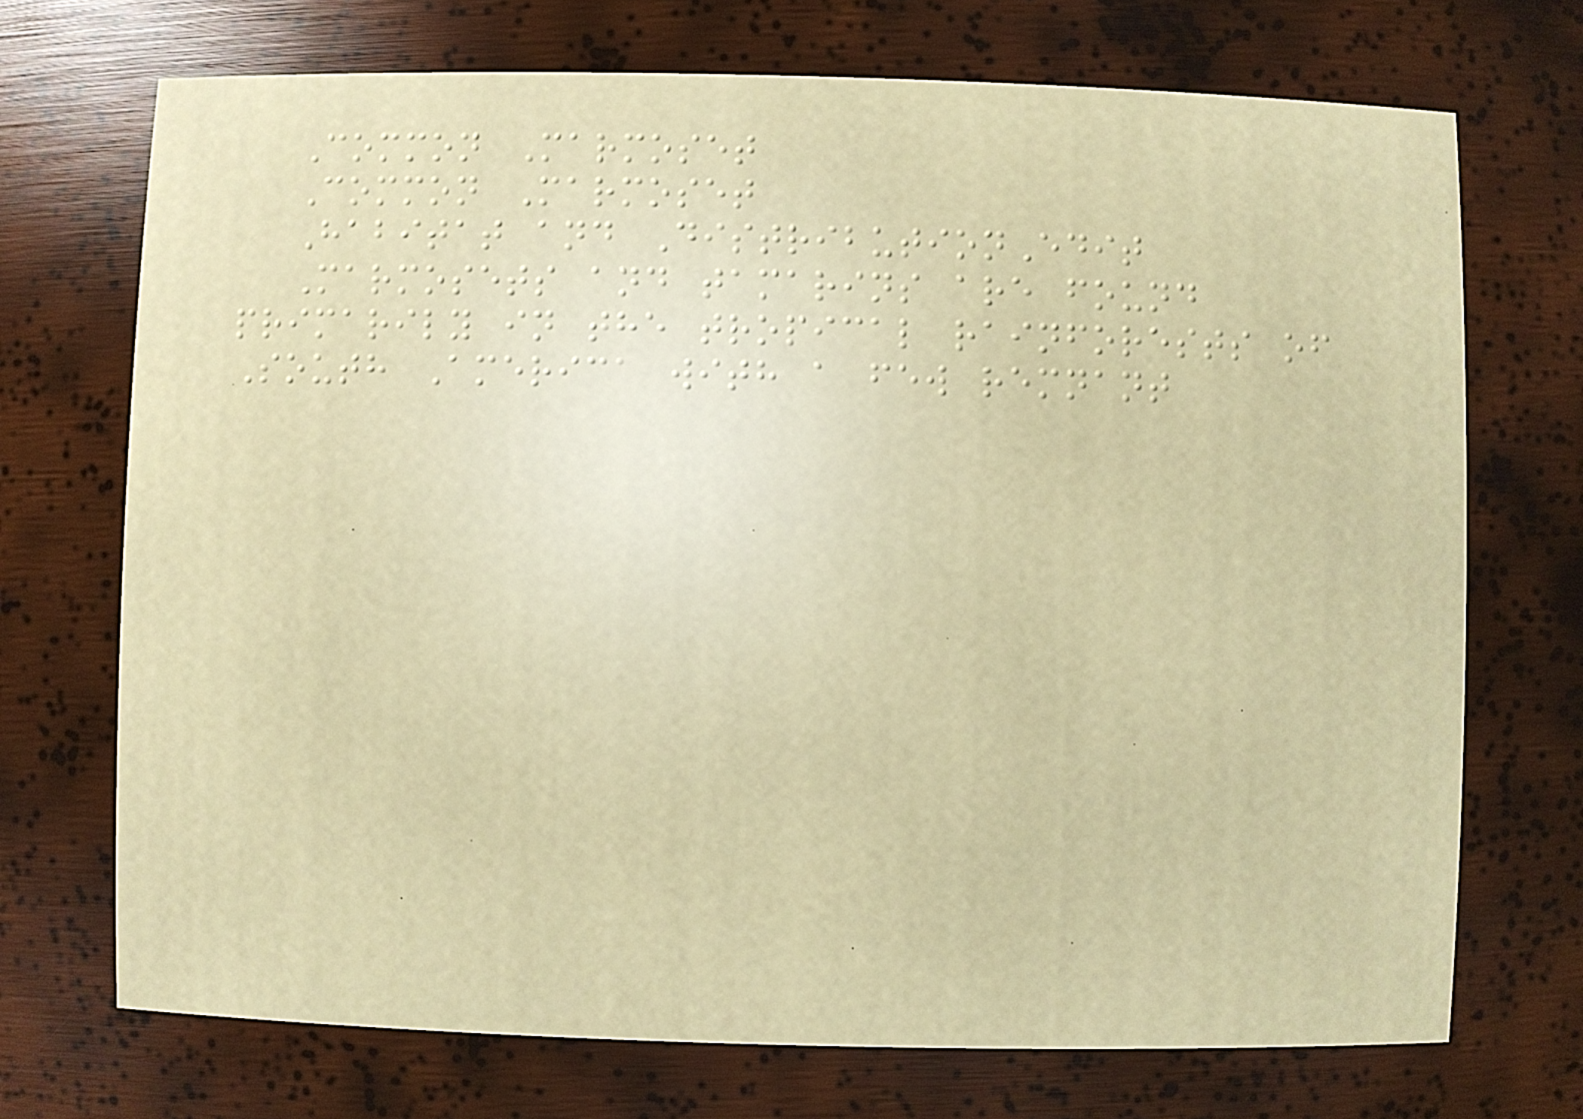Common Marmoset
Common Marmoset
Habitat and DistributionEdit
Marmosets and tamarins are found
primarily in the tropical rainforests of
South America with a few remnant
